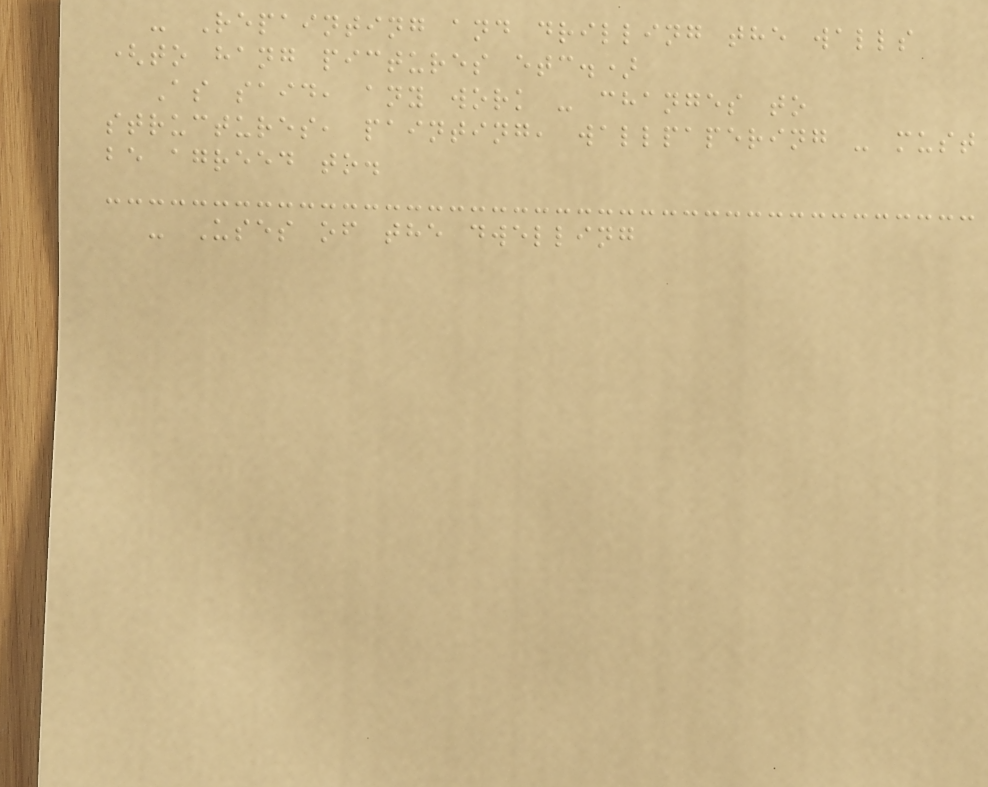- Repainting and drilling the walls
(to hang pictures etc.)
As said, any work - changes to
structures, painting, wallpapering - must
be agreed to.
- Uses of the dwelling
